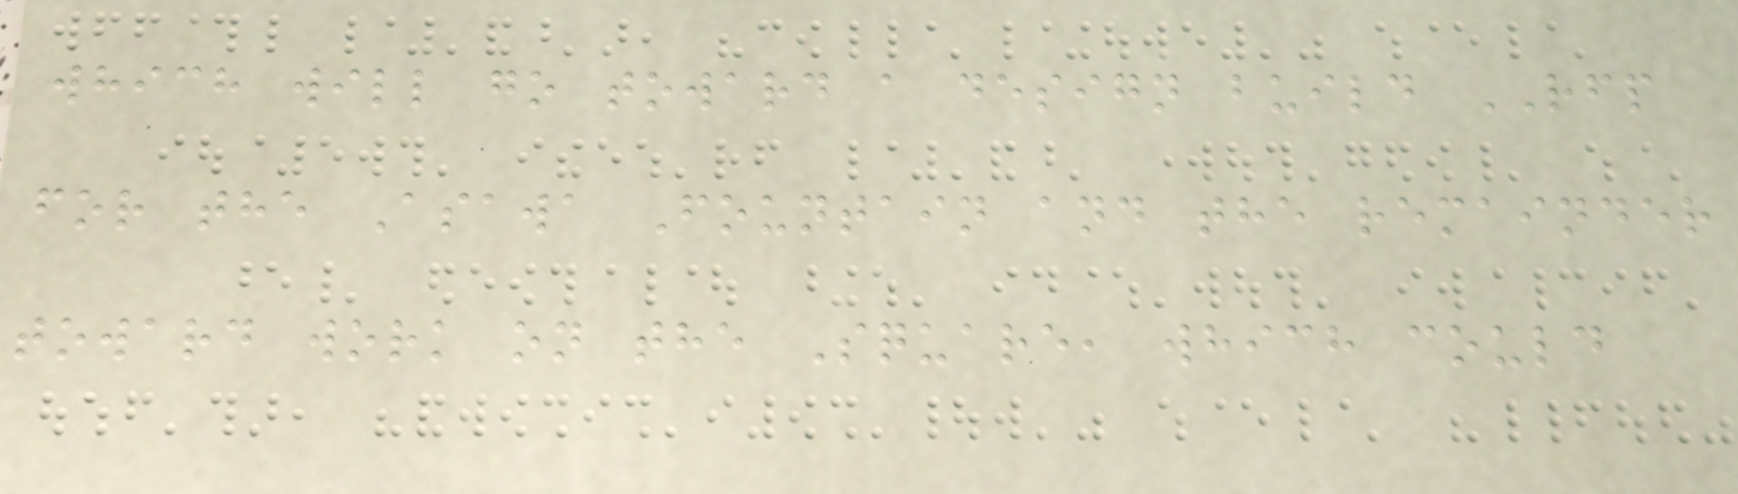which will go toward a design build RFP
for the Asawa Fountain and the remainder
toward work on the Square, which could
